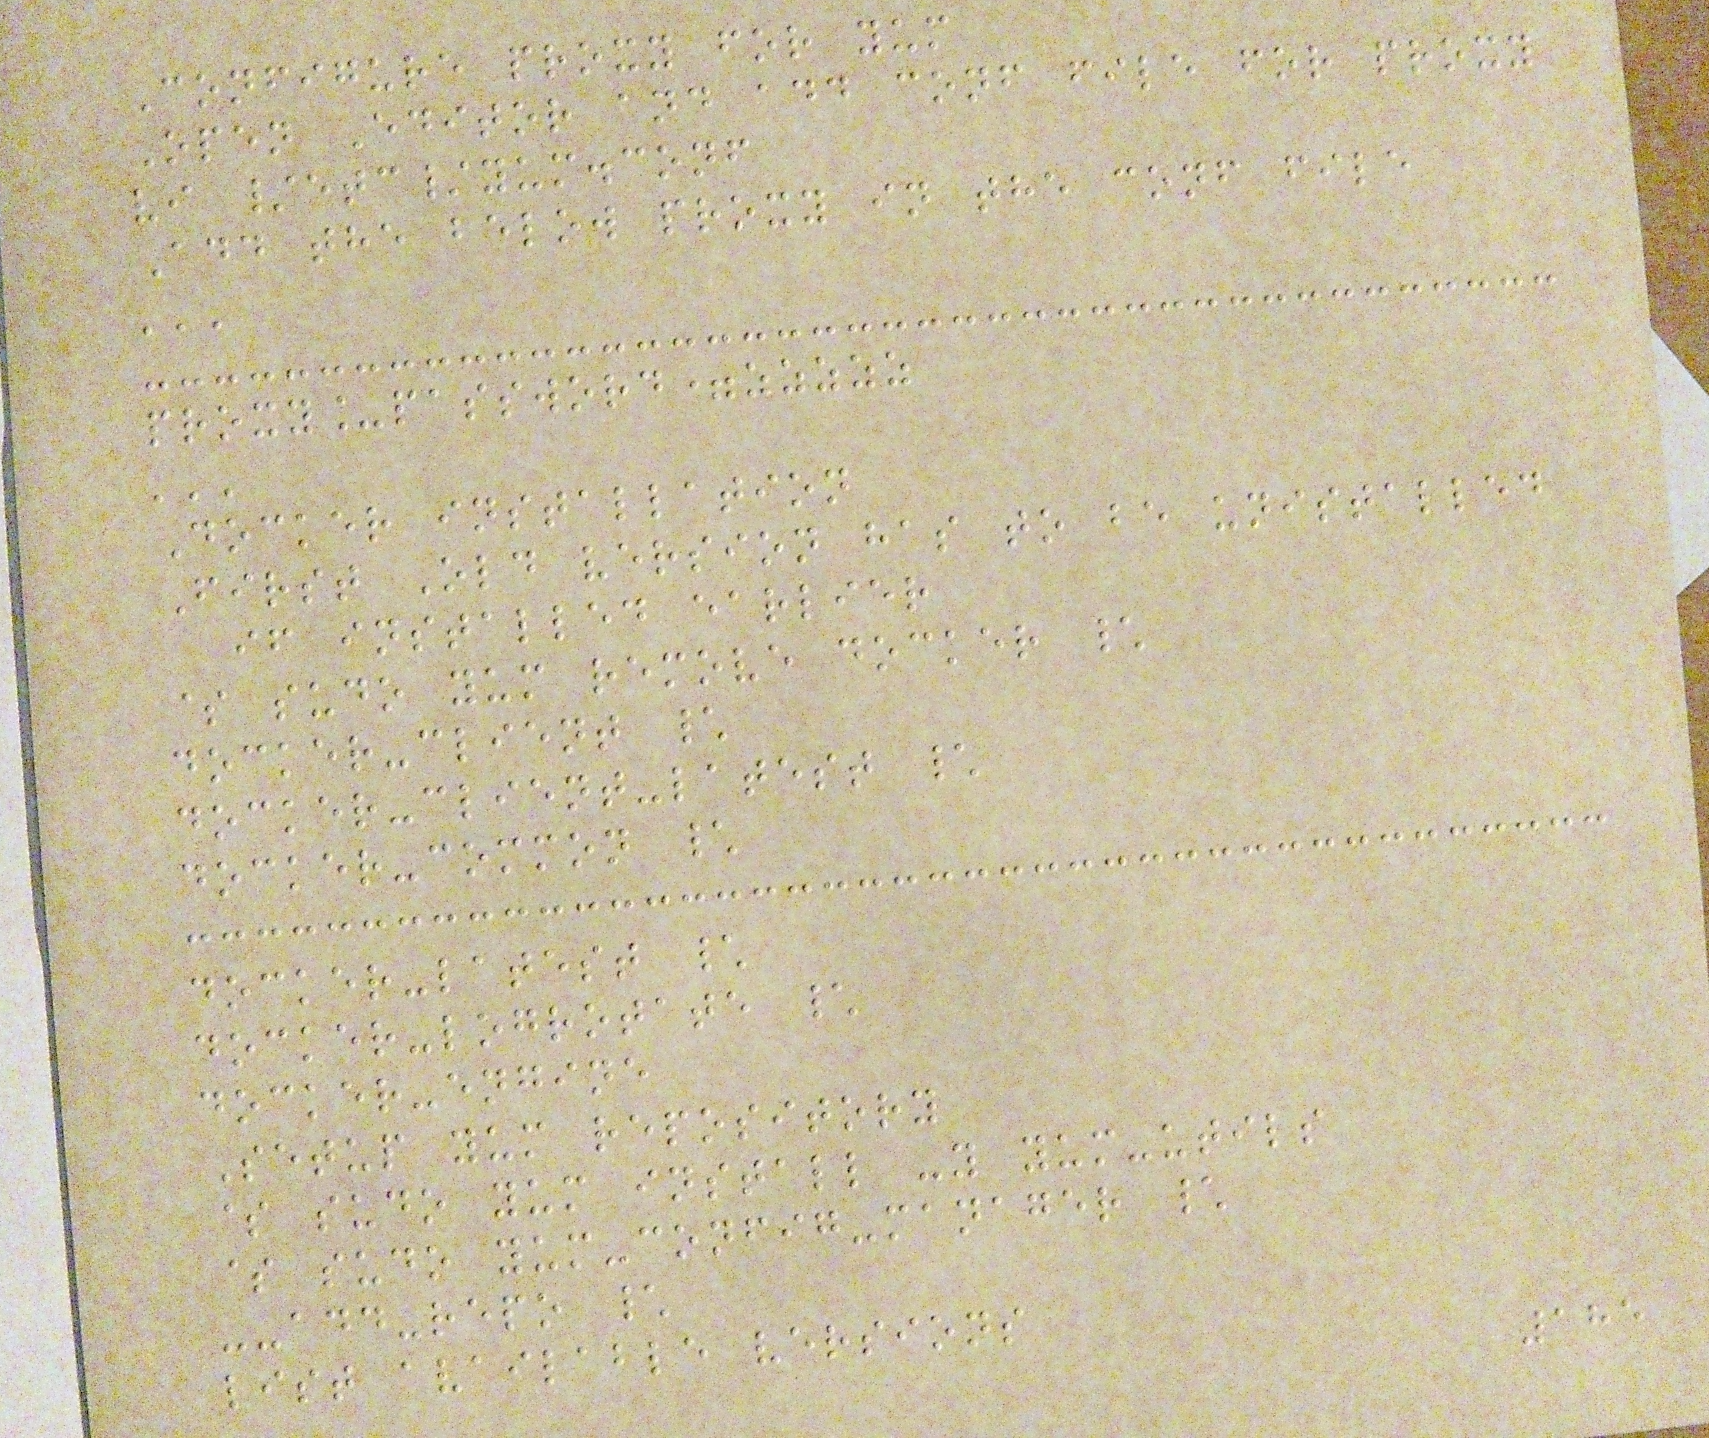Configure proxy for yum
Open Editor and add conf file for proxy
vi /etc/yum.conf
Add the below proxy in the conf file
'''
proxy_password=zzzzz
'''
Docker installation
First Old version has to be unistalled
if installed earlier
$ sudo yum remove docker \
docker-client \
docker-client-latest \
docker-common \
docker-latest \
docker-logrotate \
docker-engine
Setup yum repository
$ sudo yum install -y yum-utils
$ sudo yum-config-manager \
--add-repo \
list available versions
185
